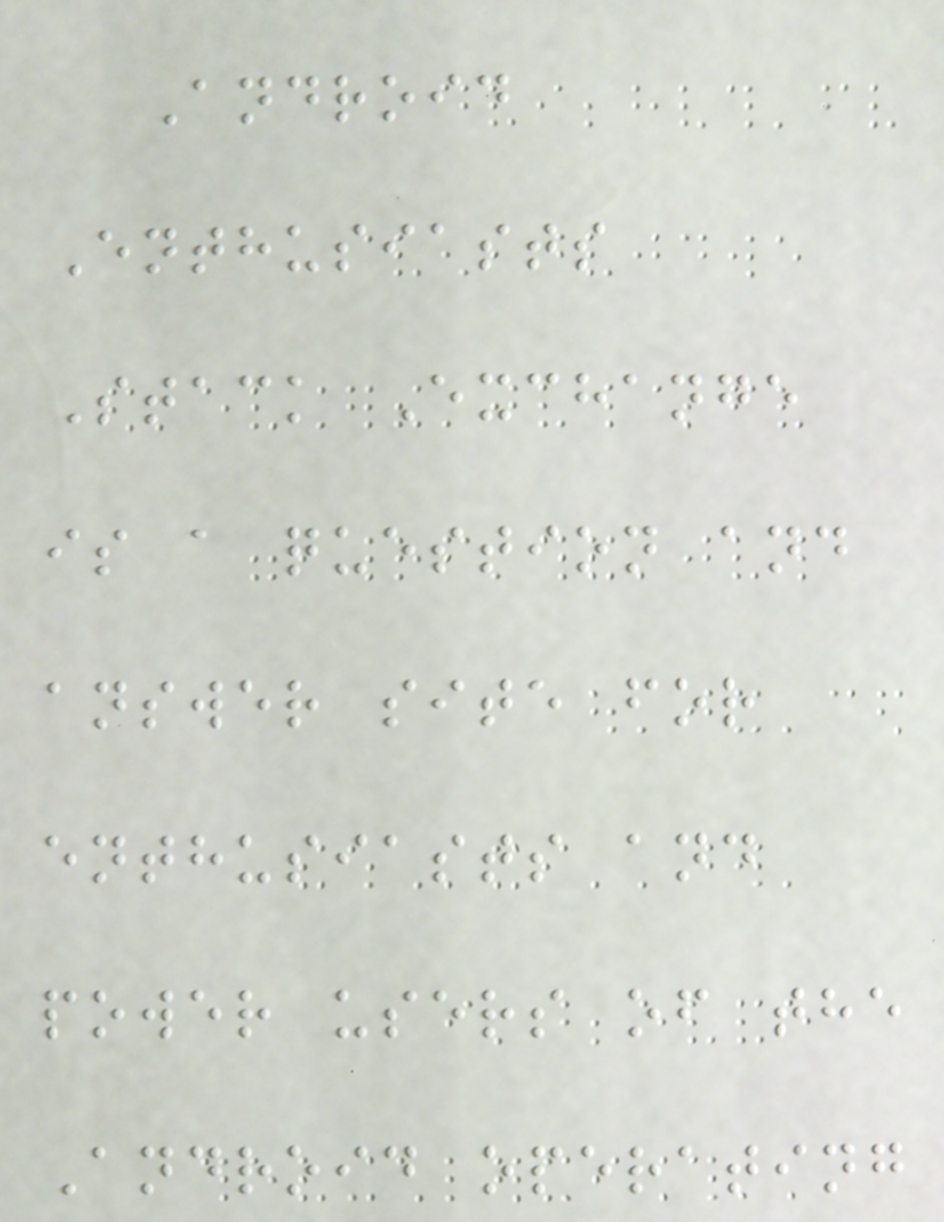Android
Enthusiasts
Stack Exchange
is a question and
answer site for
enthusiasts and
power users of the
Android operating
